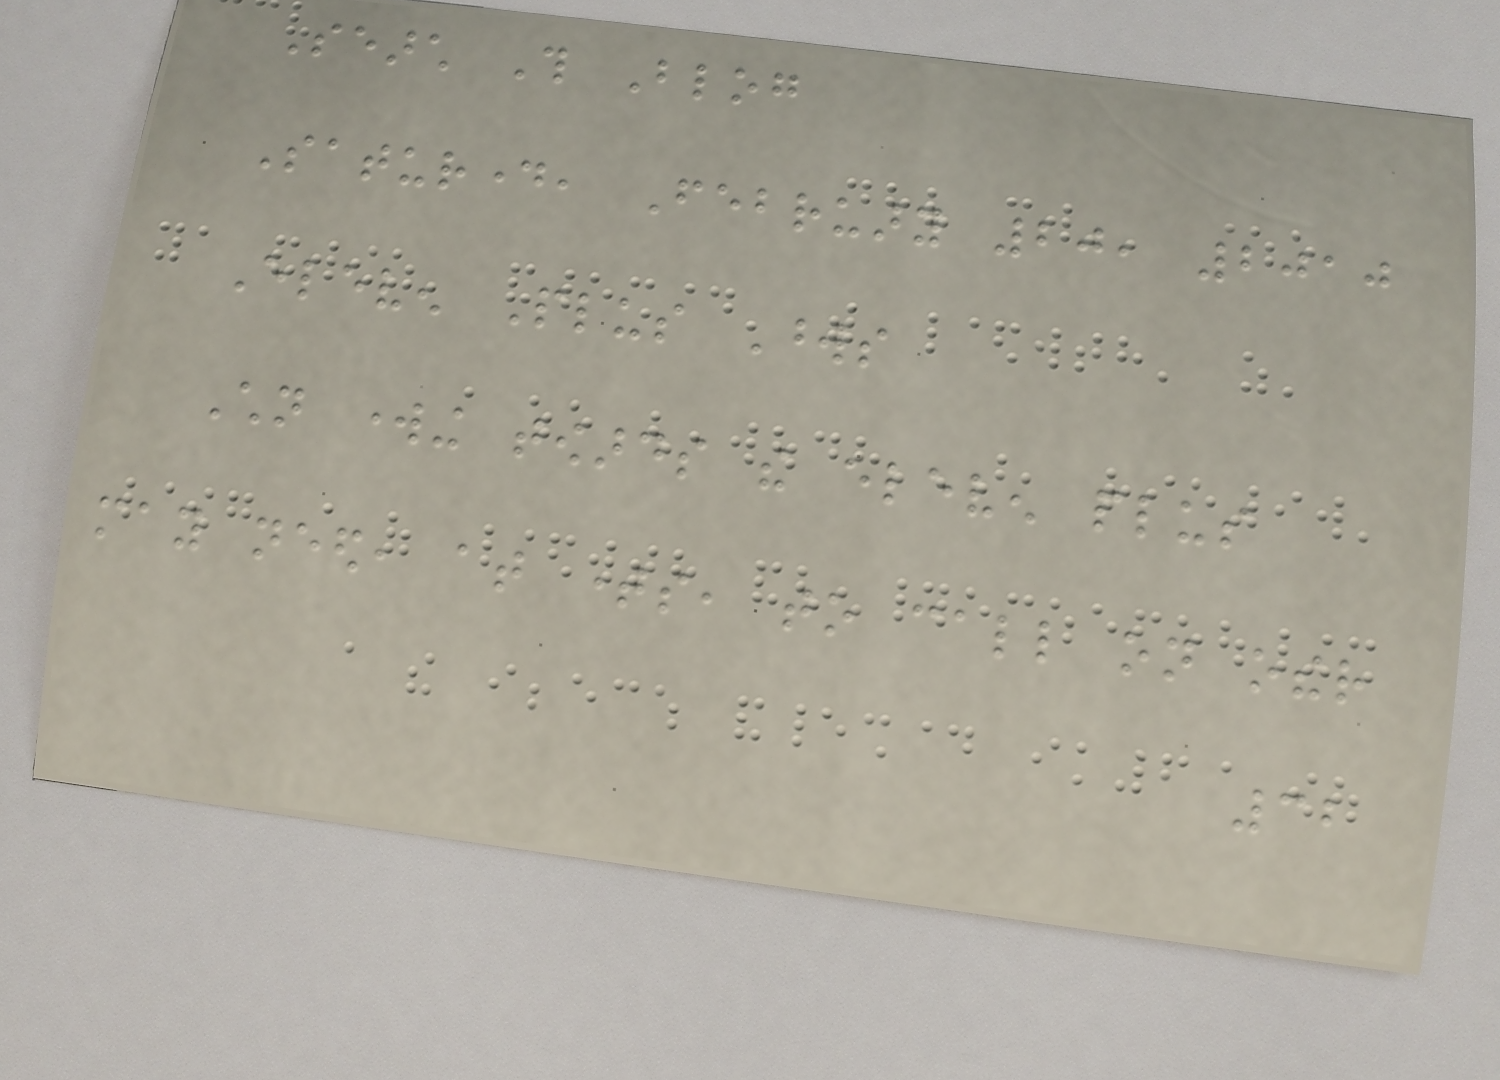Search This Blog
Saturday, February 20, 2010
Eleven Plus Words
Children working towards the eleven plus
may need, at times, to call on other
32
